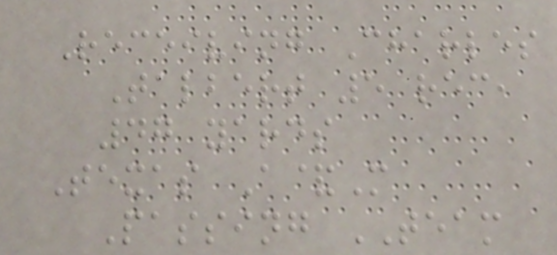Receiving Charles
Talbert 5 rec,
47 yards
Texas A&M
Passing TEAM
